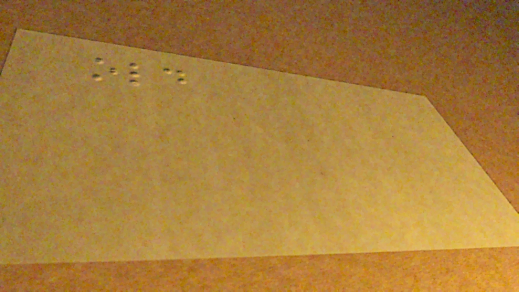old
